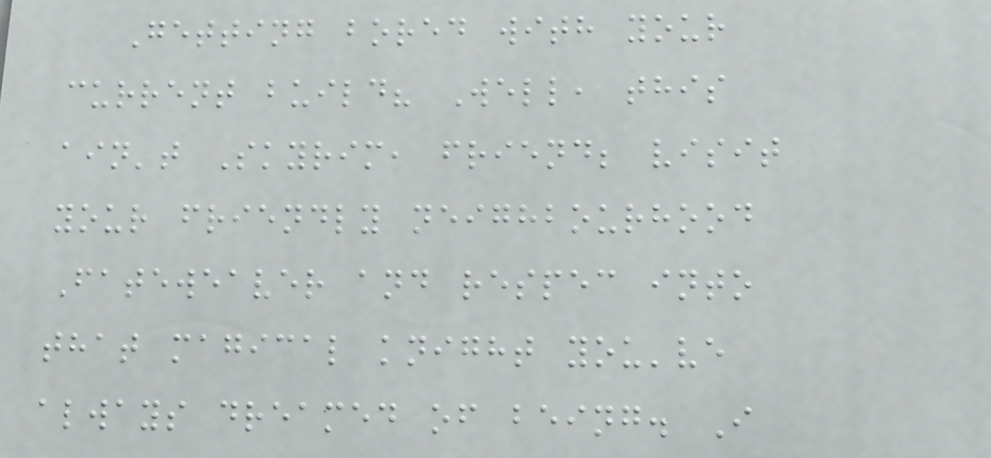Getting bored with your
current build? Well, this
ain't Skyrim, friend; visit
your friendly neighbourhood
Fateweaver and respec into
that magical knight you've
always dreamed of being. I
